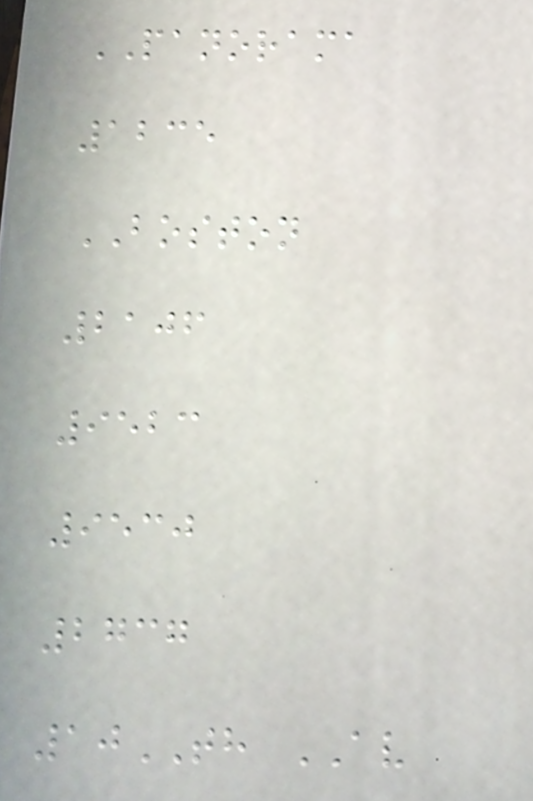PANORAMA
1235
BOSTON
2106
9523
9530
2737
10TH AV
